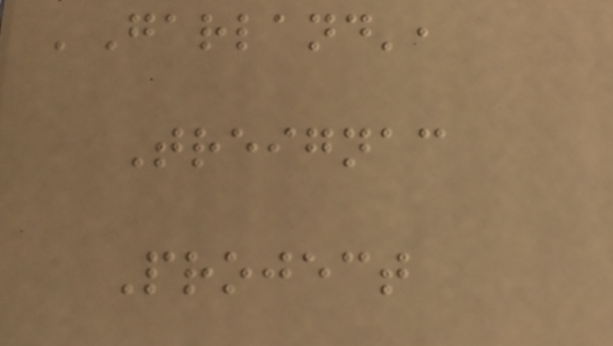'Garland',
Treignac
Project
